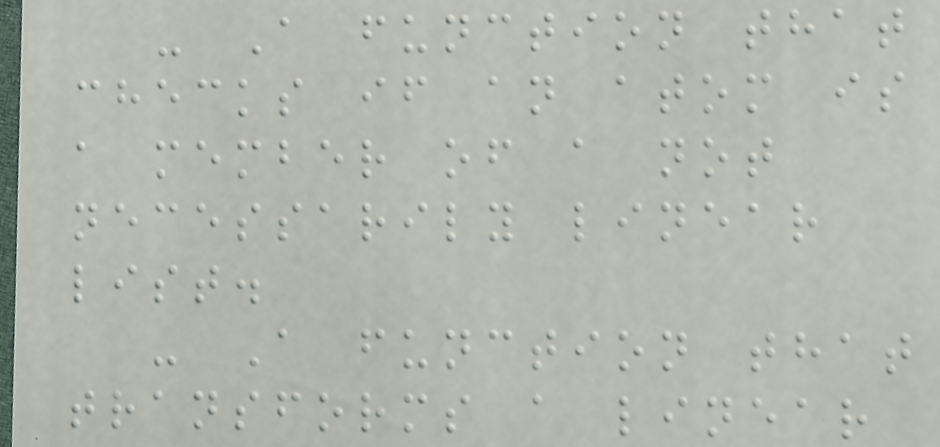- A function that
checks if an atom is
a member of a not
necessarily linear
list.
- A function that
transforms a linear
